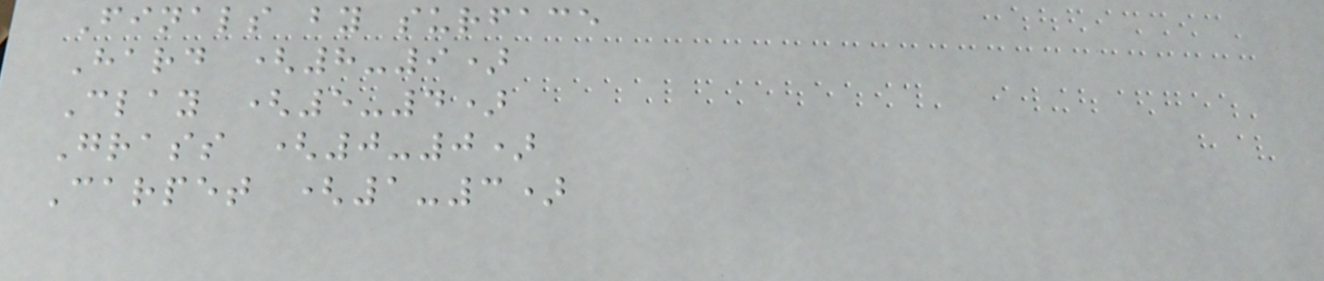Finals by surface
Hard (8-9)
Clay (5-4)
Grass (0-0)
Carpet (1-3)
